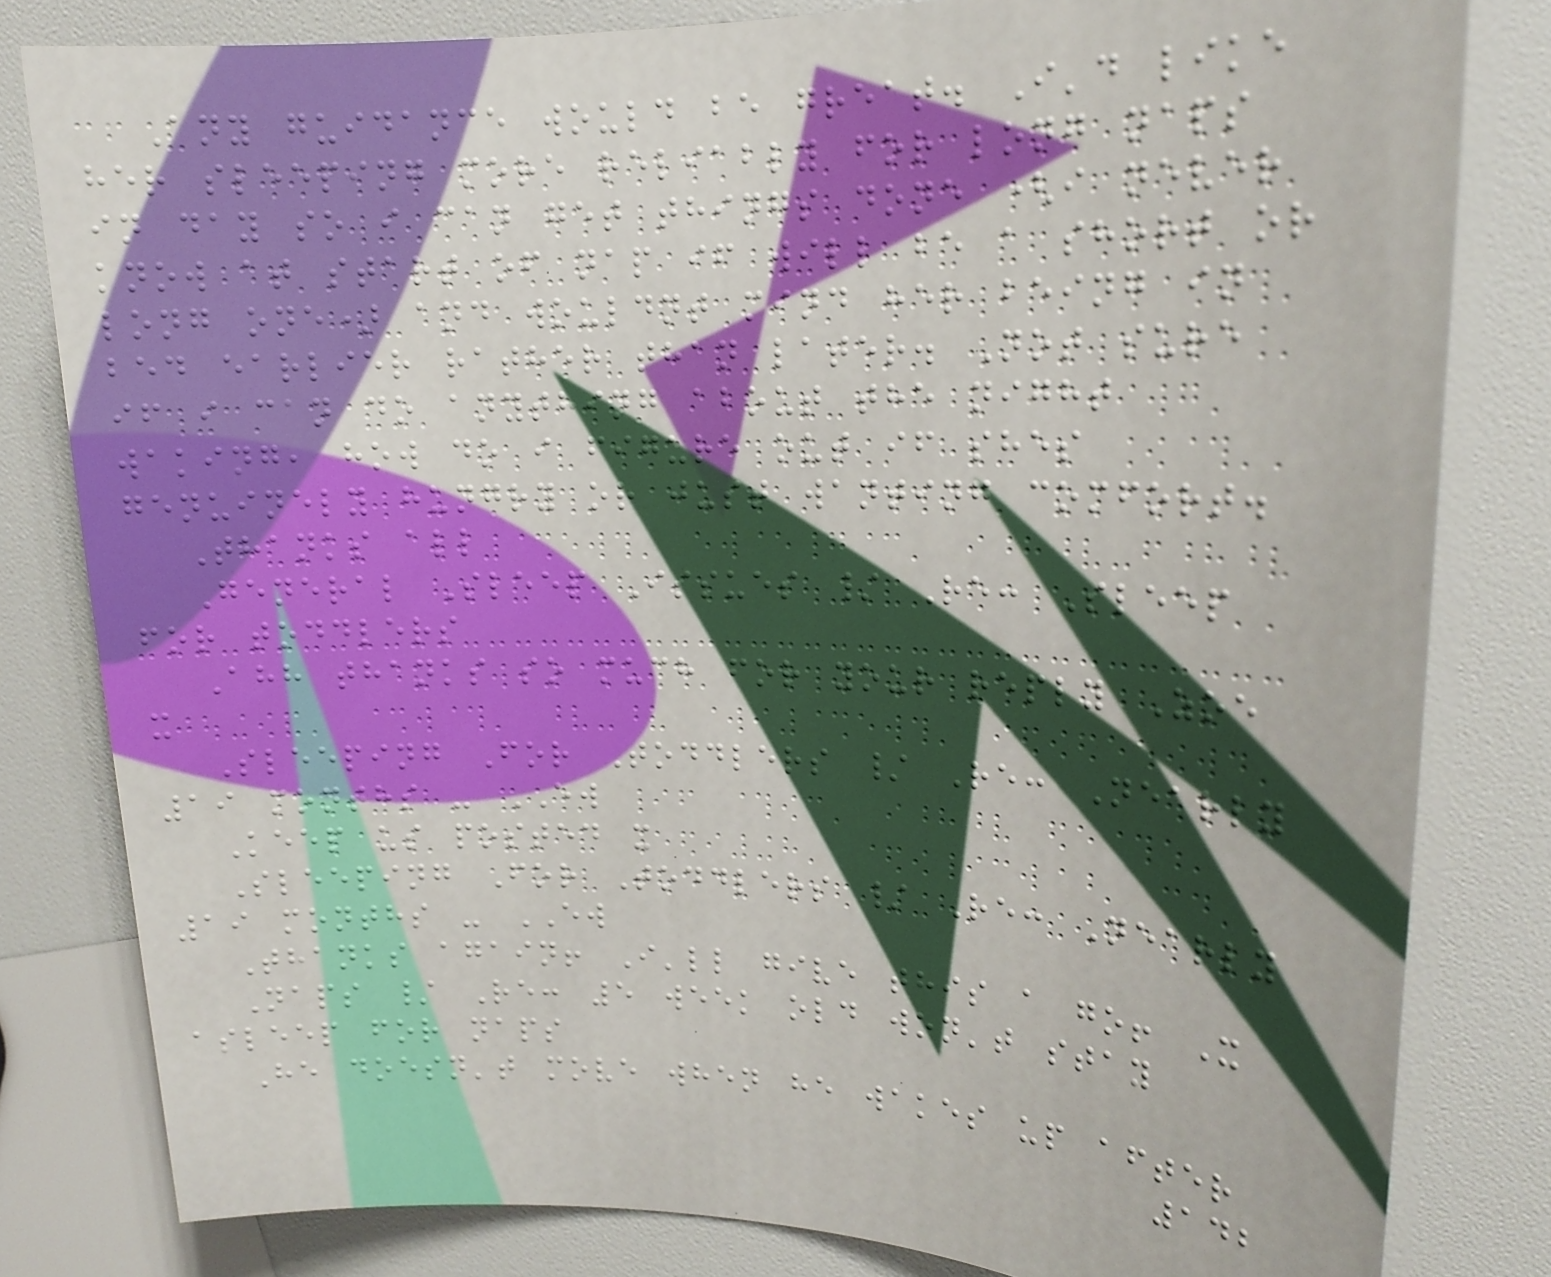Any guidance would be great. I'd like
her sleeping more reliably for long naps
in day so i can get things done (i never
know at start of nap if will be a short or
long one) and wouldnt mind her being in
bed earlier rather than later. Not sure
if i can do anything about the night
waking, how do i figure out if shes
genuinely hungry or just wanting comfort.
Thanks all
General Sleep Issues / Re: Sleep
for toddlers
Ahh thanks so much for your reply Zoe
x
Sleeping For Toddlers / Re: Nearly
19 months - EW
Keep us posted x
Sleeping For Toddlers / Re: Nearly
19 months - EW
Thanks again! I'll give this a go! X
Naps / Re: 5 week old won't stay
asleep for naps
He doesn't move when he wakes up after
142
